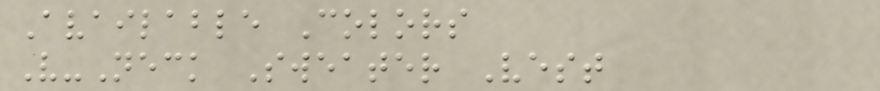Available Colors
V-Neck Sweater Vest
